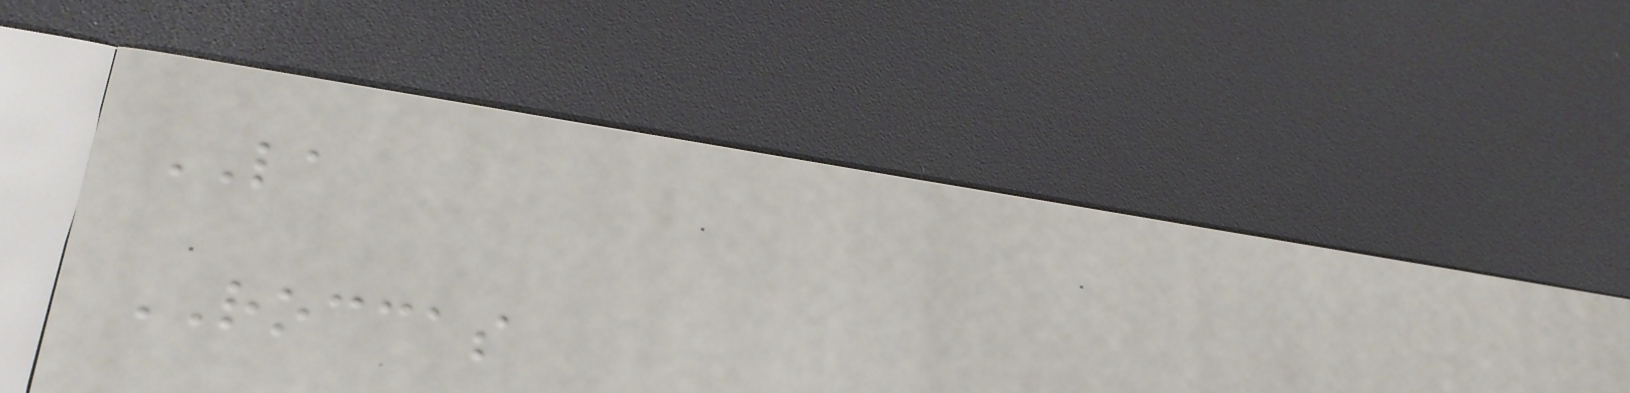LA
ROCCAS
